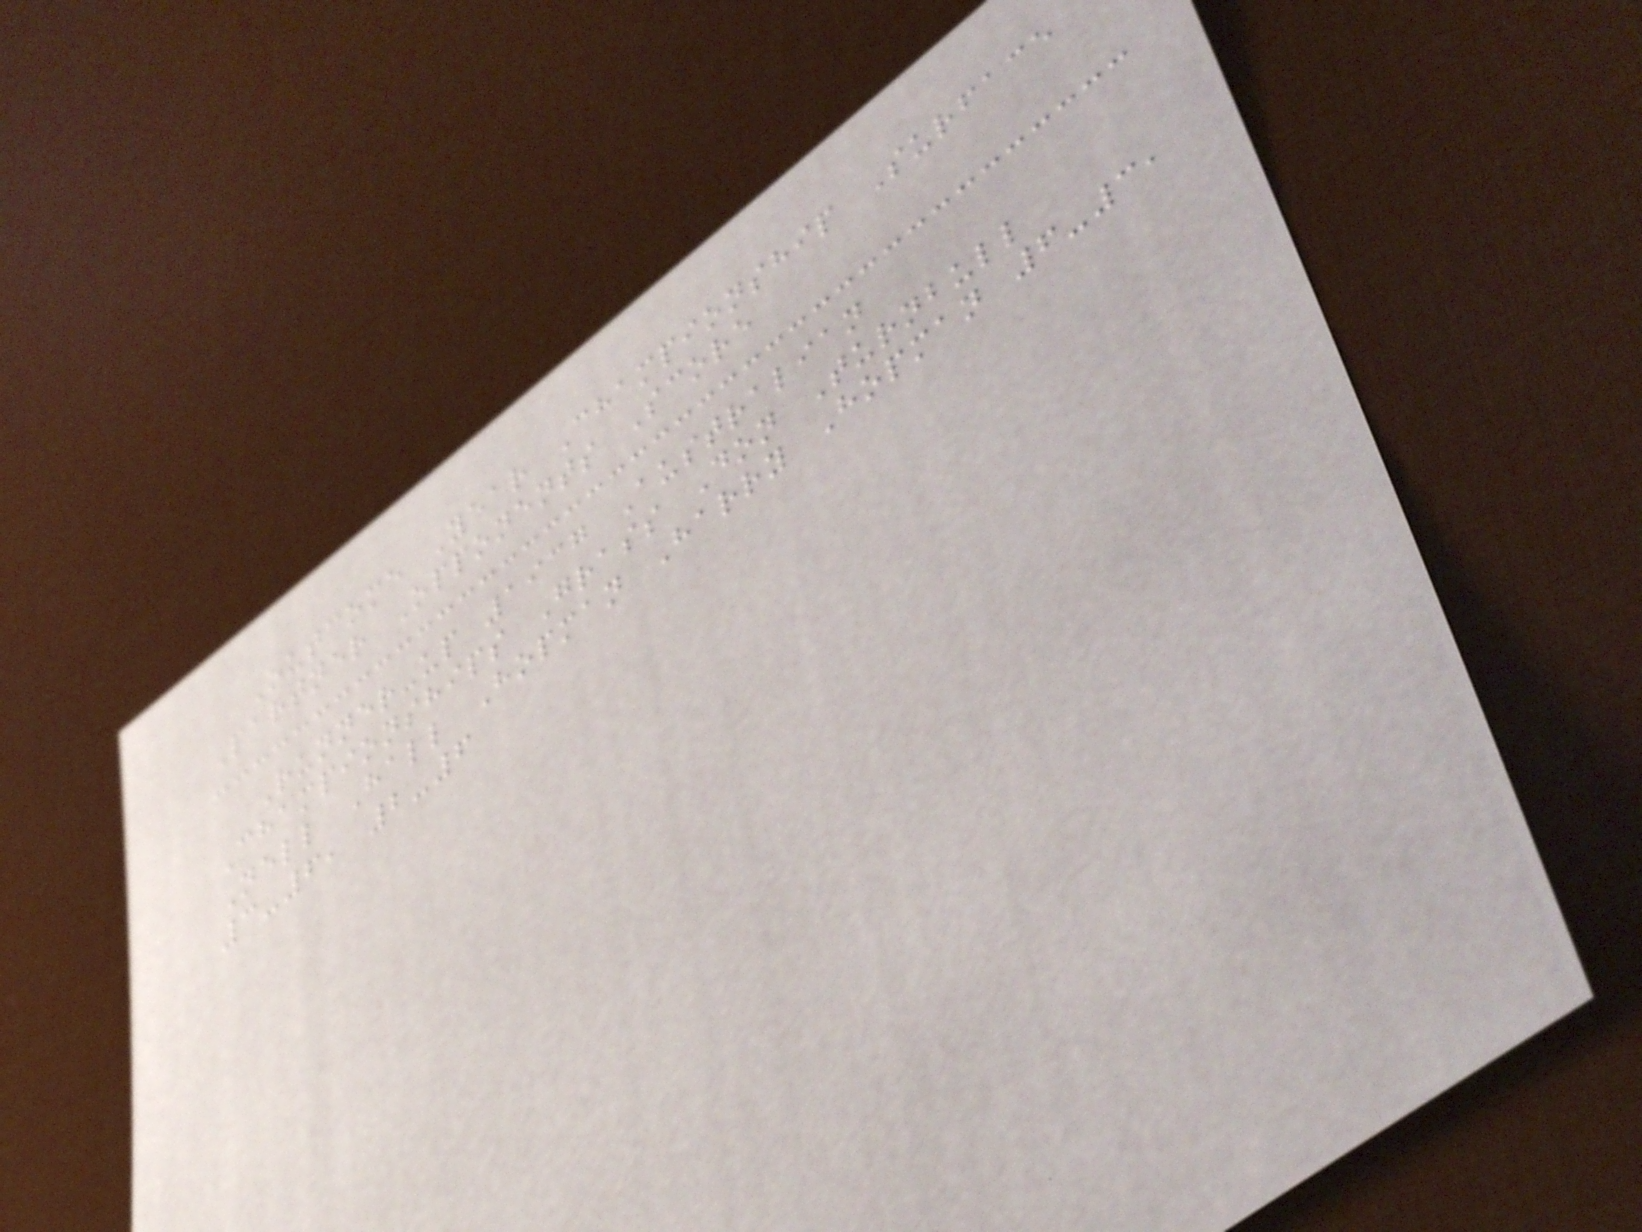Outcome Year Championship Surface
Partner Opponents Score
Runner-up 1937 Australian
Championships Grass Don Turnbull
Nell Hall Hopman Harry Hopman 6-3,
3-6, 2-6
